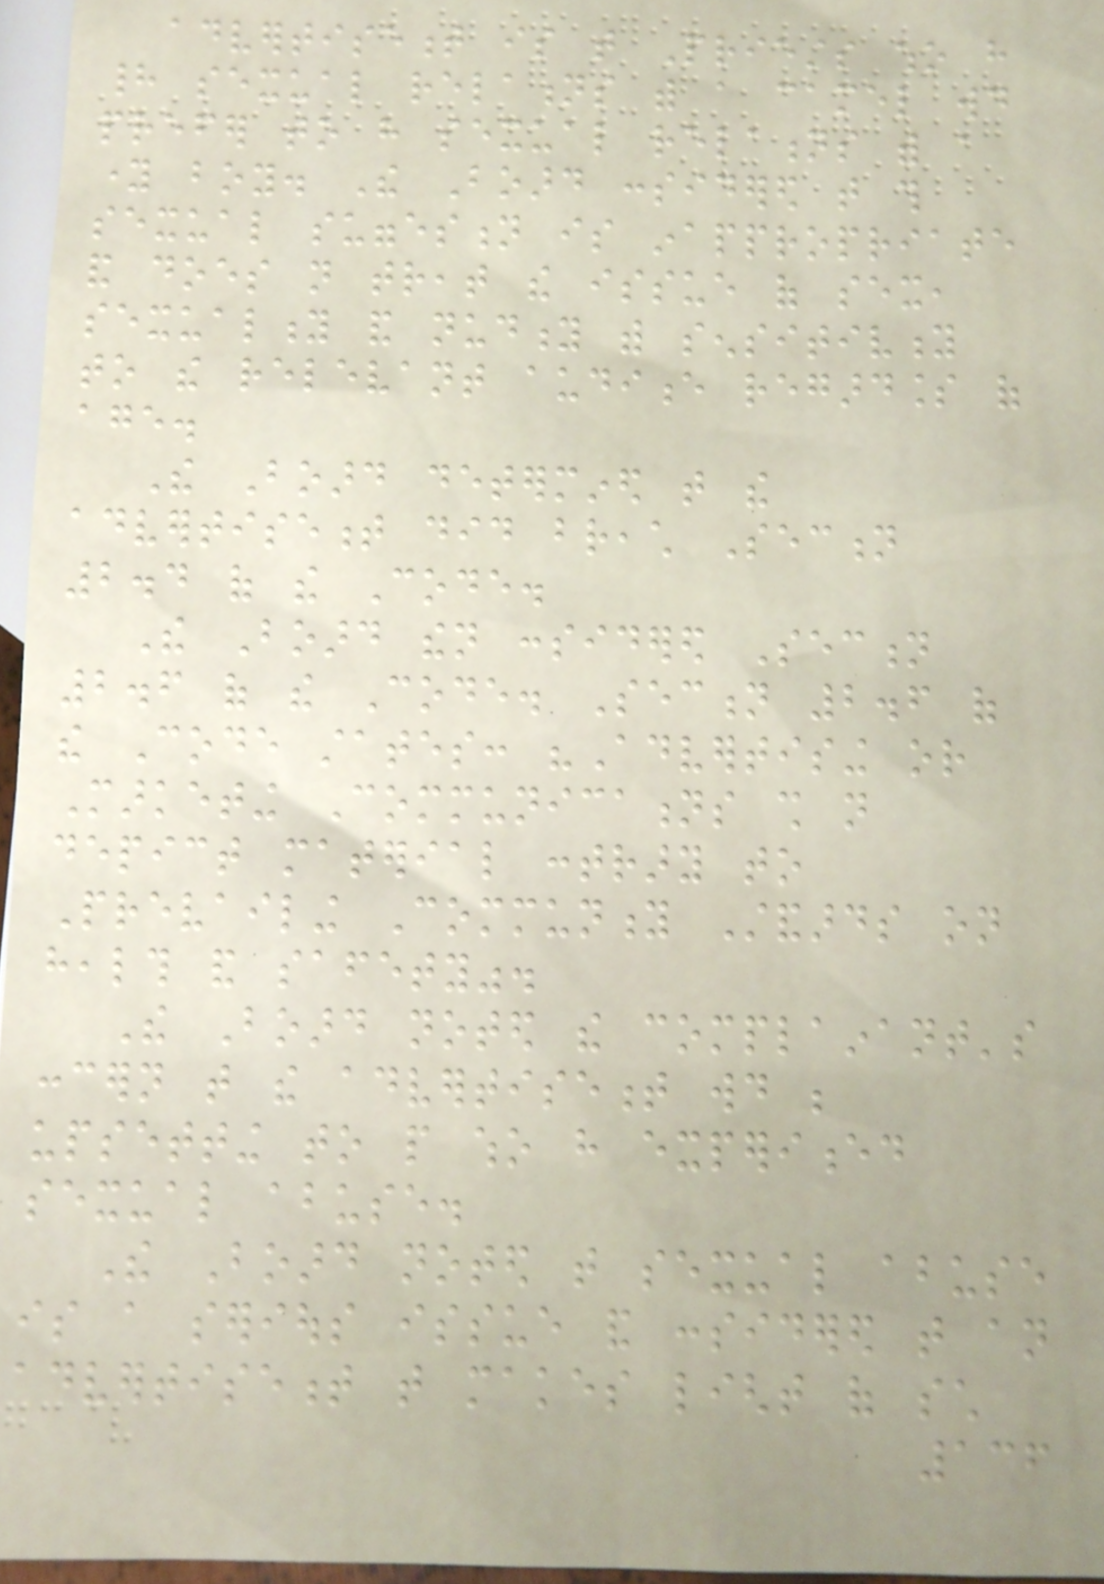advertisement is that Priests who have
had sexual relations with a camel would
prefer to have sexual relations with a
young boy. The Board considered that this
sexual suggestion is inappropriate
and does not treat the issue of sex,
sexuality and nudity with sensitivity
to the relevant audience regardless of
age.
The Board determined that the
advertisement did breach Section
2.4 of the Code.
The Board then considered Section
2.6 of the Code. Section 2.6 of
the Code states: "Advertising or
Marketing Communications shall not
depict material contrary to
Prevailing Community Standards on
health and safety".
The Board noted the complainant's
concern that the advertisement would be
upsetting to people who have experienced
sexual abuse.
The Board noted that sexual abuse
is a serious issue and considered that an
advertisement that makes light of such
136
